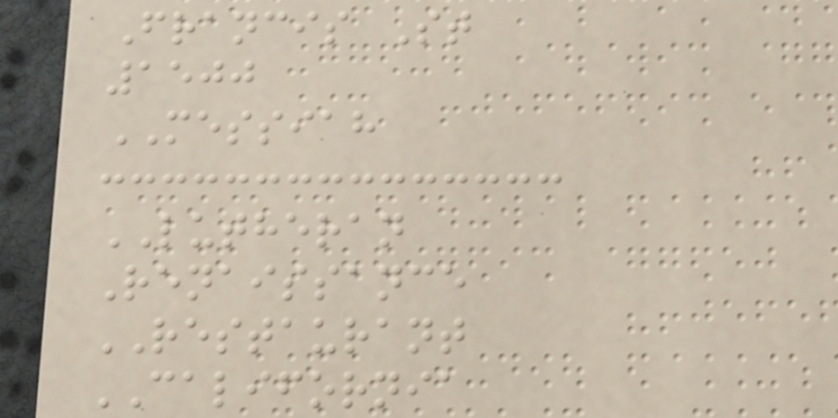Francis St
1500
MESSIAH
LUTHERAN
Renaissance
RESTAURANT
CALIFORNIA
